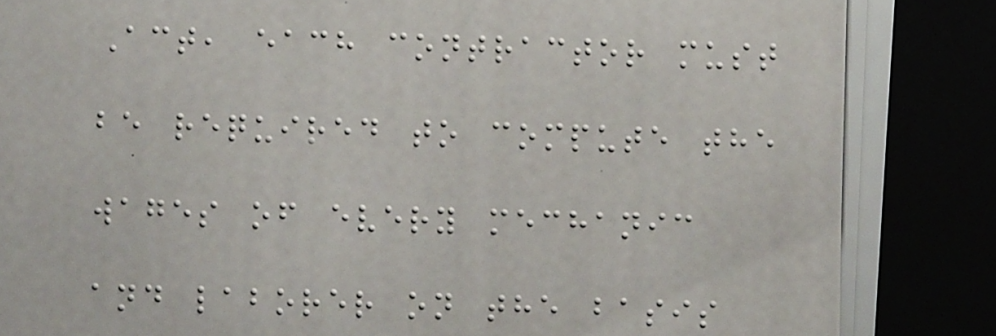Act, each contractor must
be required to compute the
wages of every mechanic
and laborer on the basis
